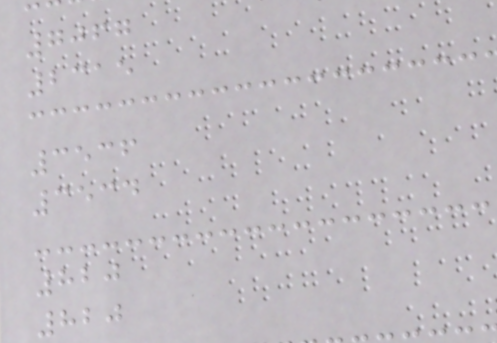7067
2315
3536
3534
820
820
